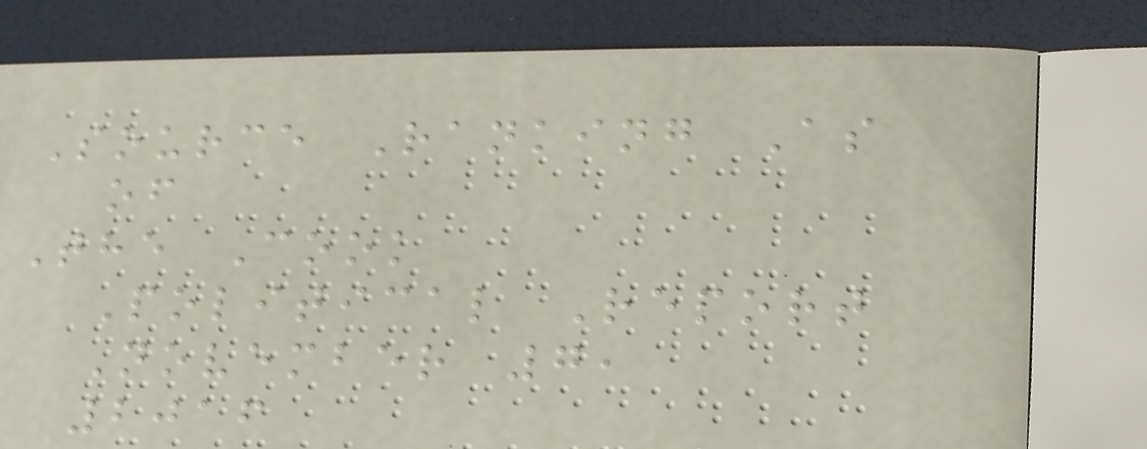Source Ranking As
of
The Cook
Political Report
November 7,
2016
